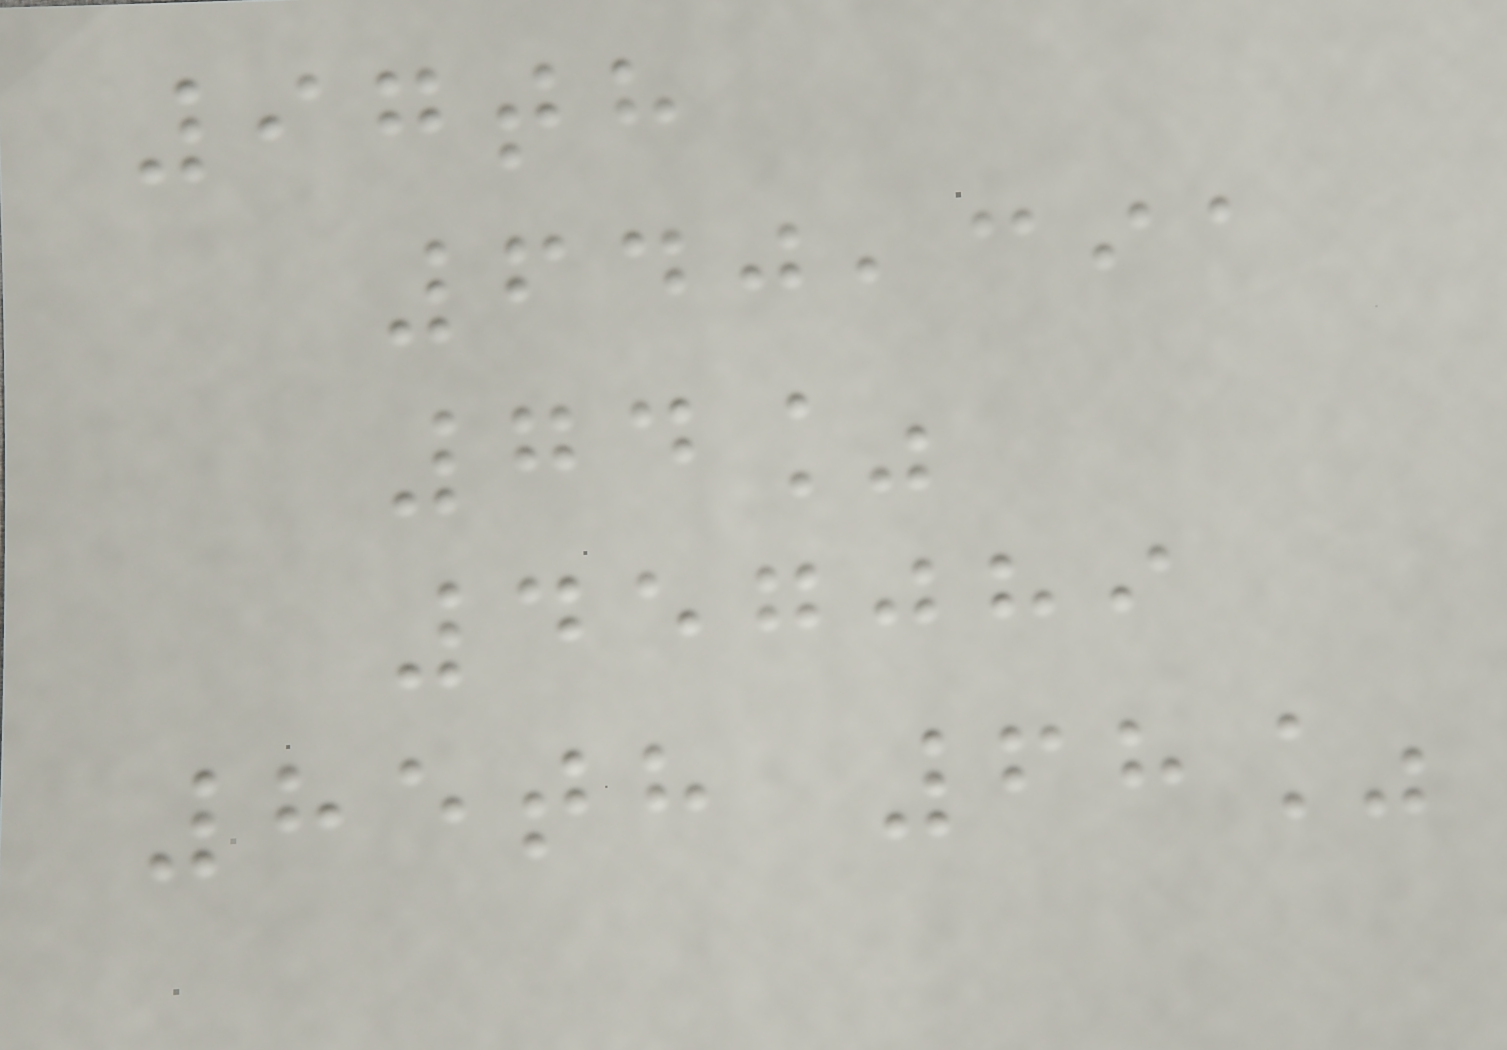97th
640,391
74%
457089
85th 68%
